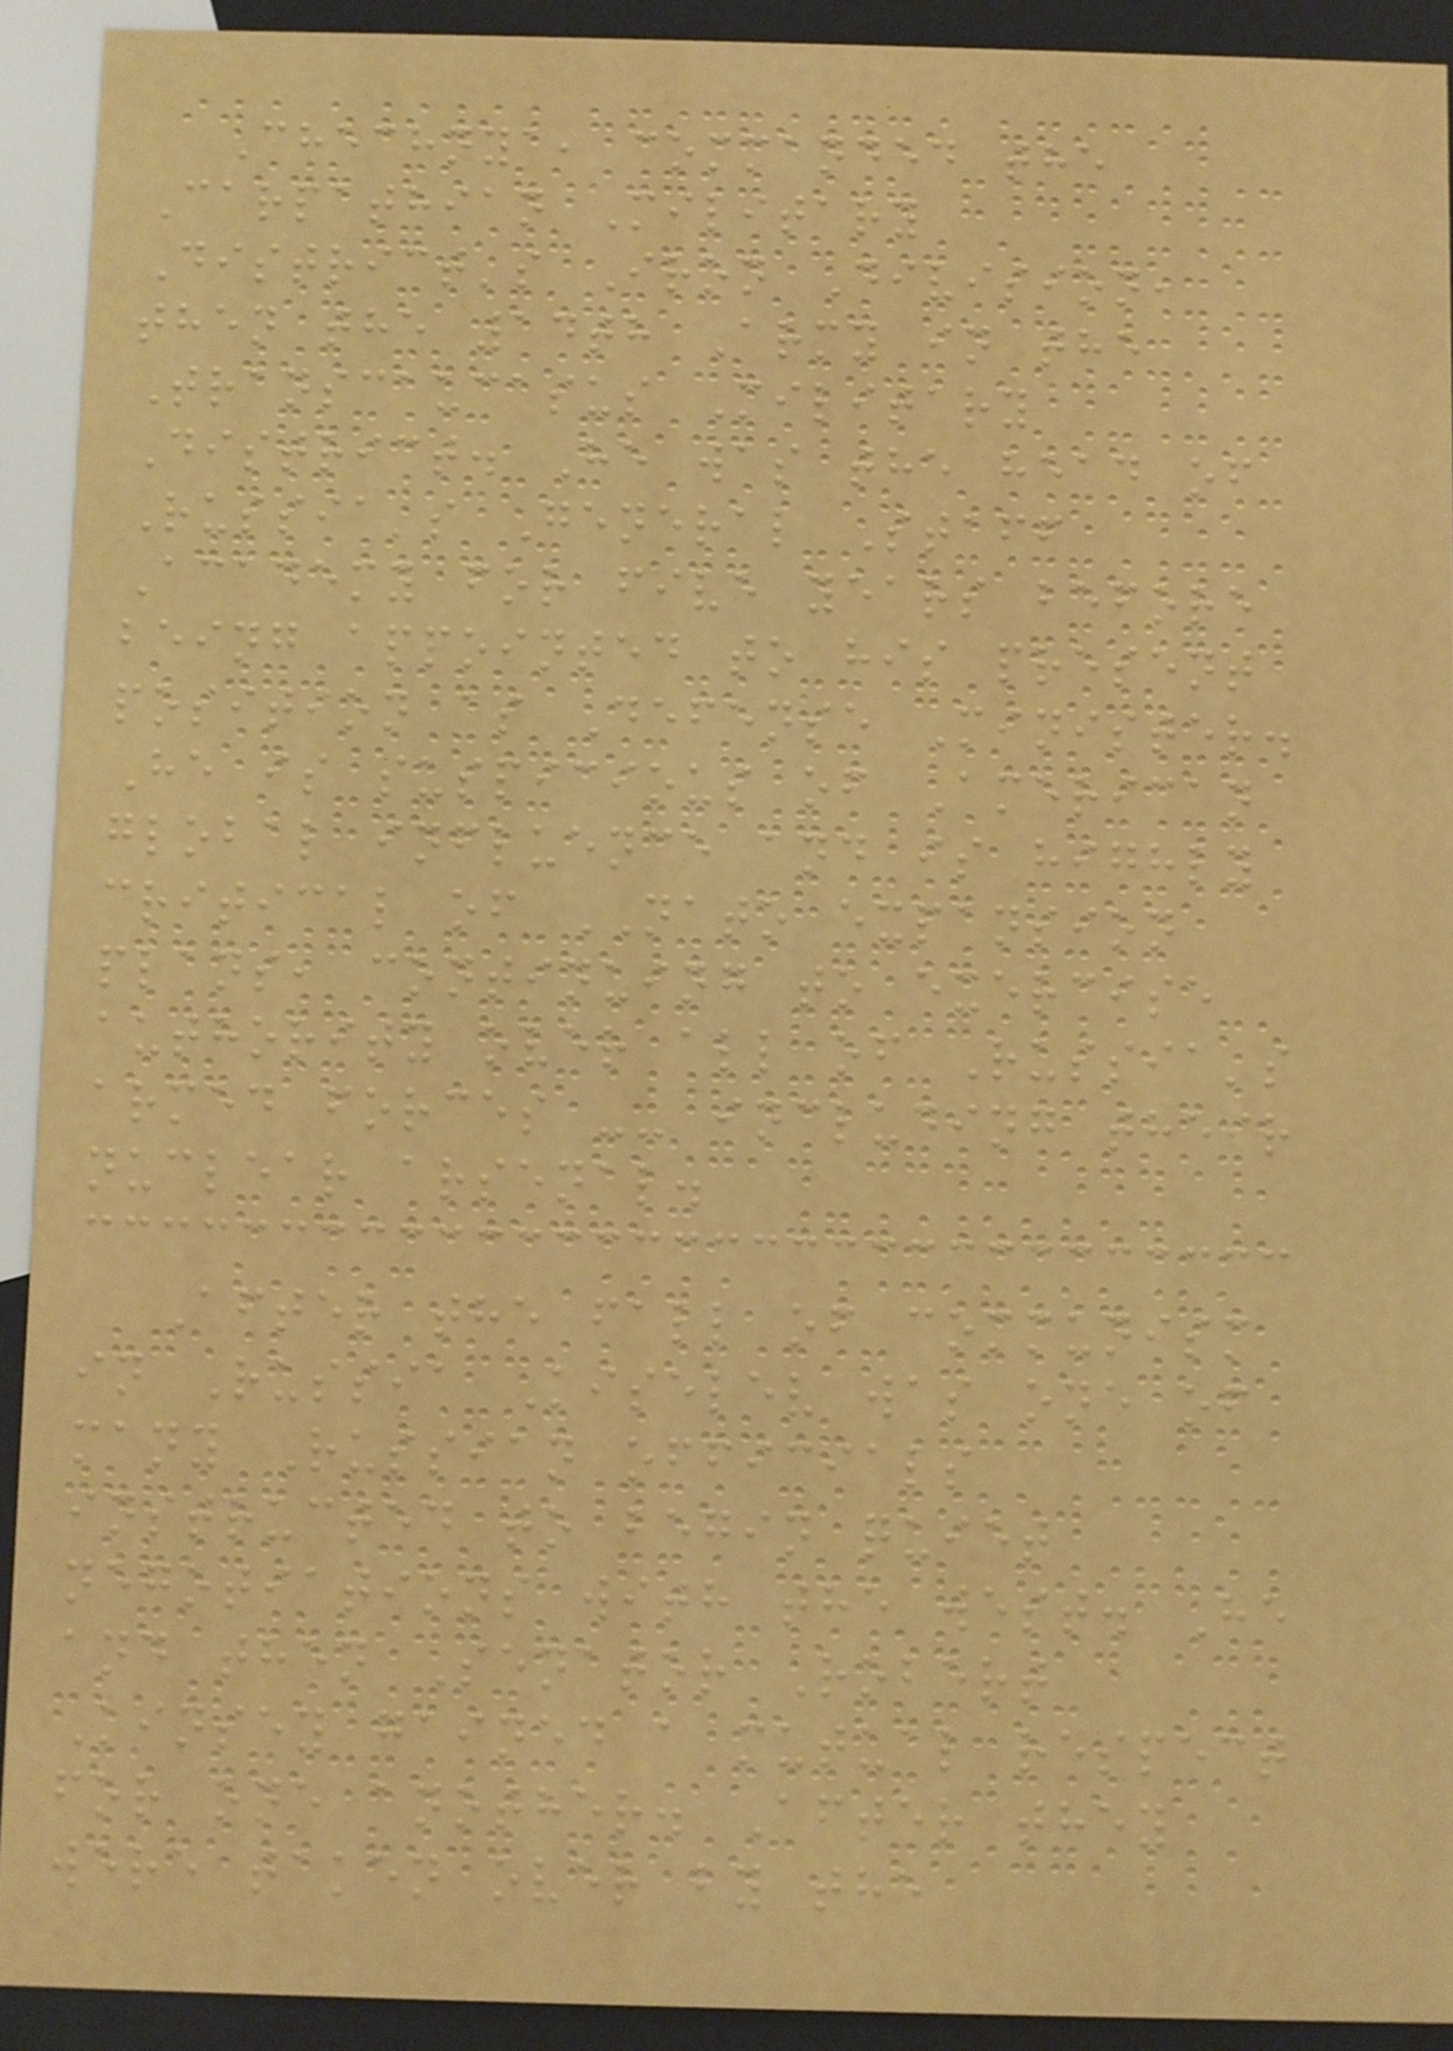Chechnya, commanded the
Carpathian Military
District's Iron Division,
then the 14th Army in the
Transcaucasus Military
District. He was the head of
Russia's General Staff
Academy for five years before
being appointed to his present
position as Defense Minister.
He is suspicious of American
global influence and is highly
critical of NATO expansion
plans, continuing to exercise
authority over all of Russia's
armed forces -- including their
nuclear arsenal.
After the fall of communism
in Russia Kiselev was one of
many Russian officials
instructed to begin quiet
negotiations with the west. He
and then Senator Robert
Kinsey gained a mutual respect
for one another. After they
were taken over by the
